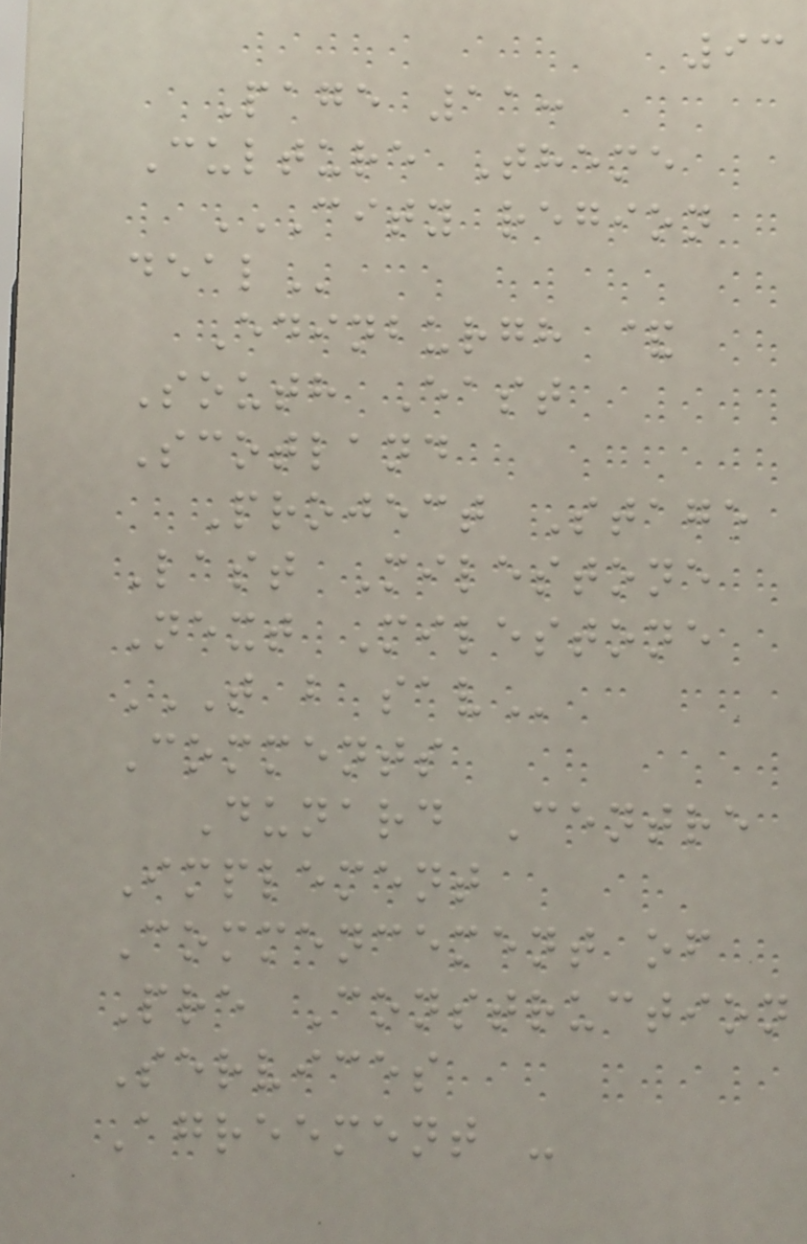93
Page 11:
Culture Theme
CITY REGION
DEAL
Edinburgh &
South East
Scotland
Project Stage
Last Milestone
Next Milestone
T B SAV
Comments
Dunard Centre
Implement
Commencement of
Pre Construction
Services
Agreement -
